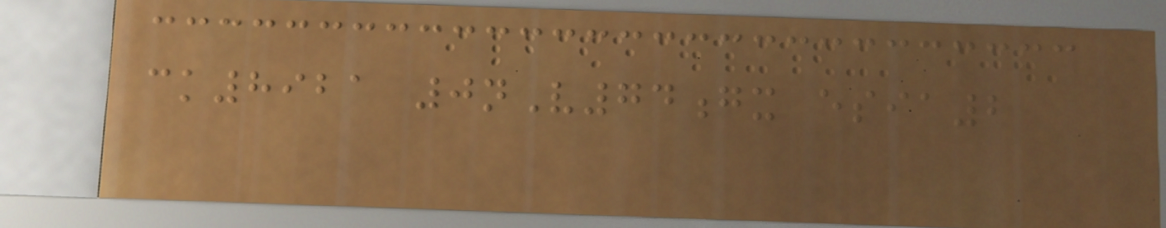ck8921 0nV74gx esia2
